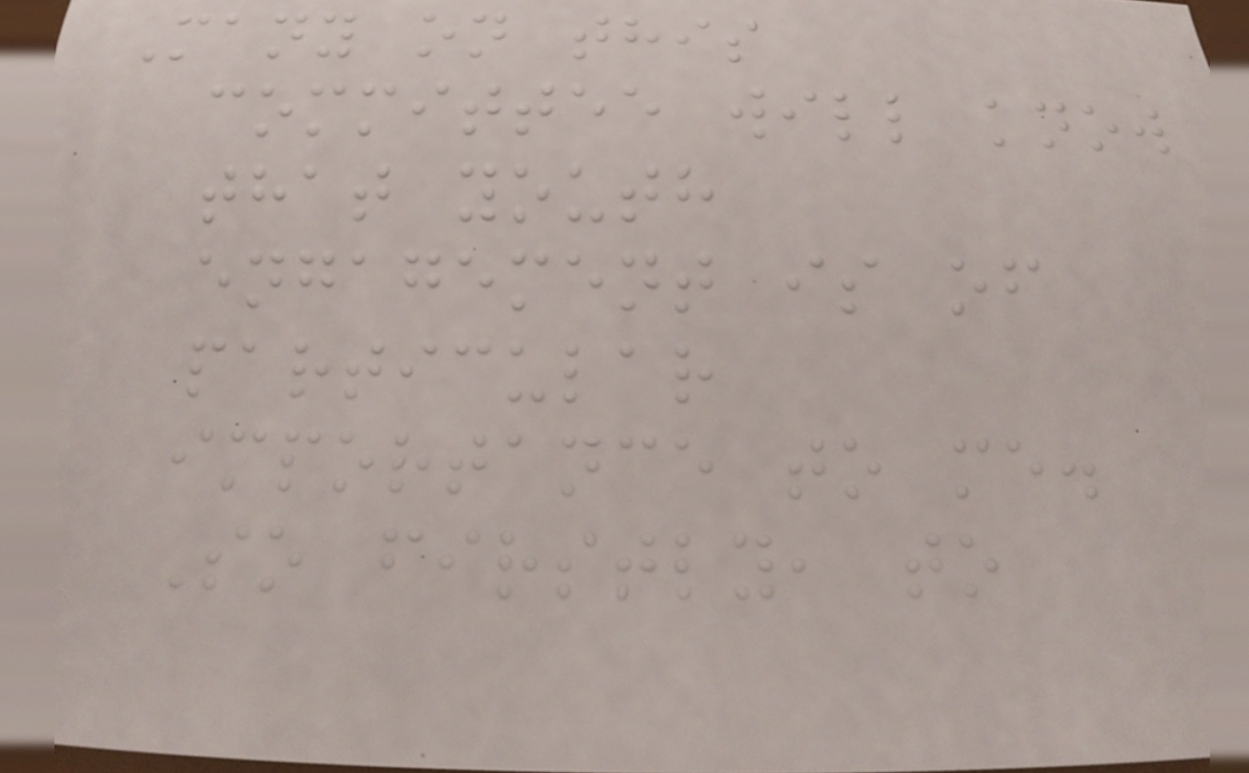Many on this
committee will know
that youth
engagement is of
particular
importance to me.
So firstly, to
